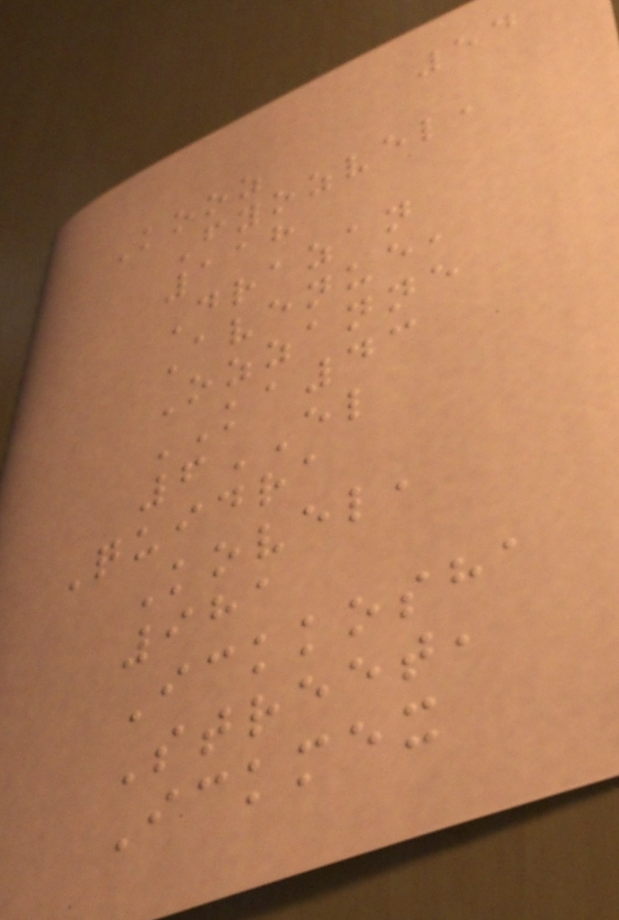54
Kooz
Fyozvel,
118
Drazan
Avenue,
Ozzanne
KA43
6EL
Quidra
Kovel,
981
Ickkosha
Street,
Ickmex
